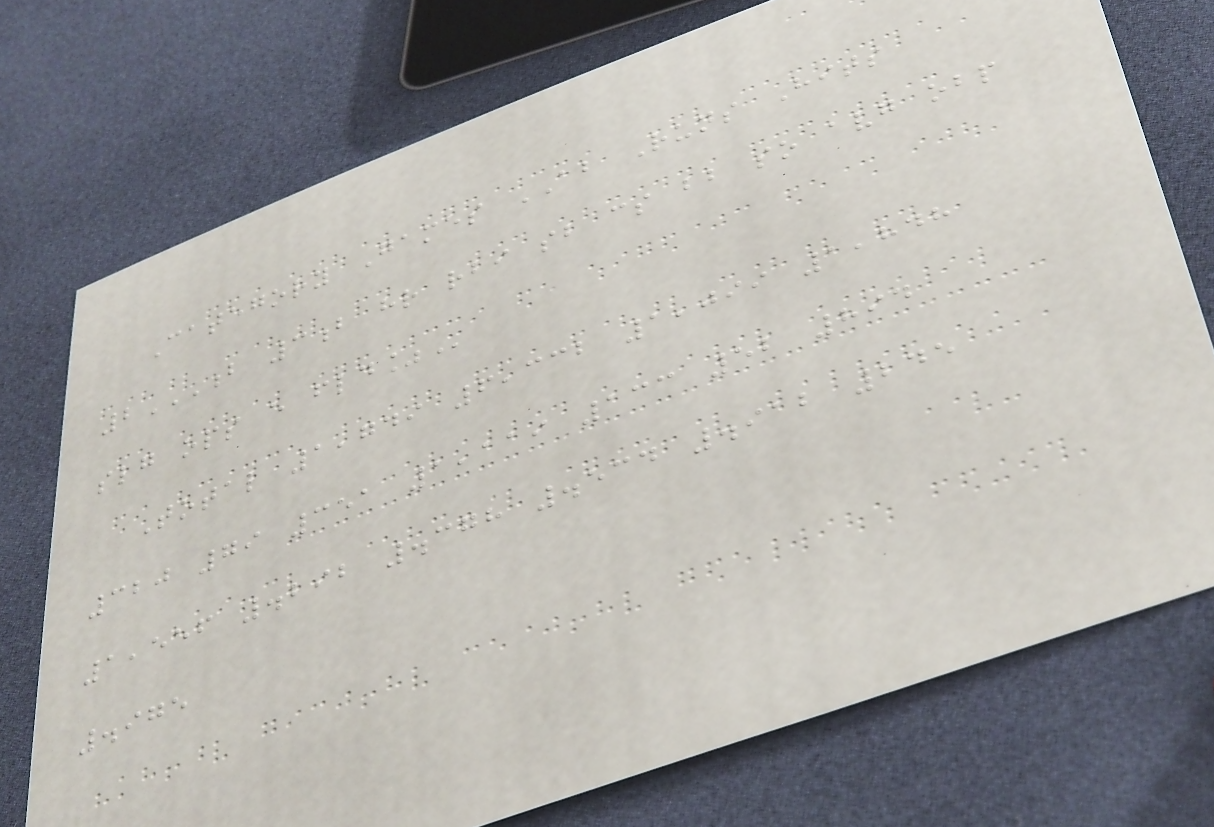Category Games AB Runs Hits
2B 3B HR RBI SB CS BB SO AVG OBP
SLG OPS E FLD%
Total 1,749 6,332 1,099 1,848
320 79 351 1,119 133 52 894
1,556 .292 .378 .534 .912 245
.975
